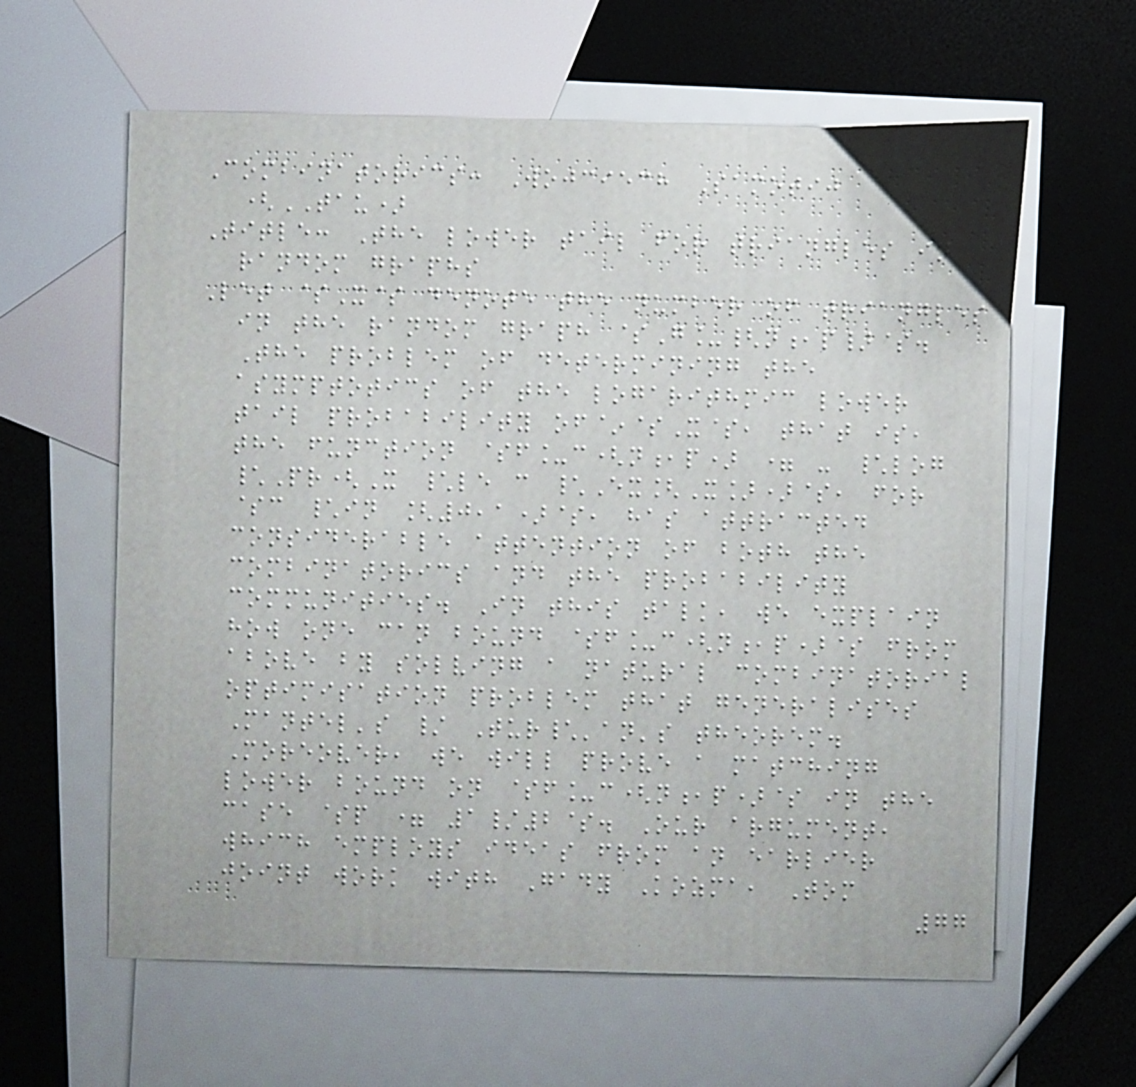Combinatorics: Wojciech Samotij
(TAU)
Title: The lower tail for triangles in
random graphs
Let $X$ denote the number of triangles
in the random graph $G_{n,p}$.
The problem of determining the
asymptotics of the logarithmic lower
tail probability of~$X$, that is,
the function $f_c(n,p) = - \log
\Pr(X \le c \Ex[X])$, for
$c \in [0,1)$, has attracted
considerable attention of both the
combinatorics and the probability
communities. In this talk, we explain
how one can bound $f_c(n,p)$ from
above by solving a natural combinatorial
optimisation problem that generalises
Mantel's / Tur\'an's theorem.
Moreover, we will prove a matching
lower bound on $f_c(n,p)$ in the
case $p = 1/2$. Our argument,
which employs ideas from an earlier
joint work with Gady Kozma, Tom
77
